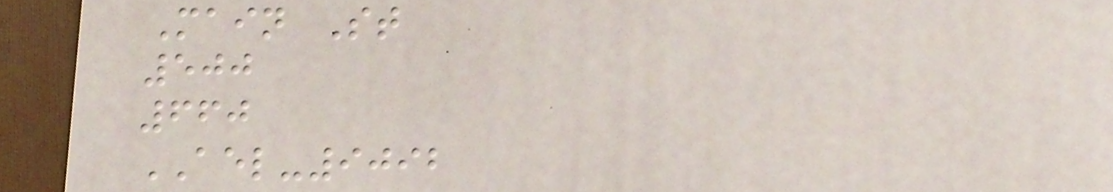Main St
500
660
AEL-9092
